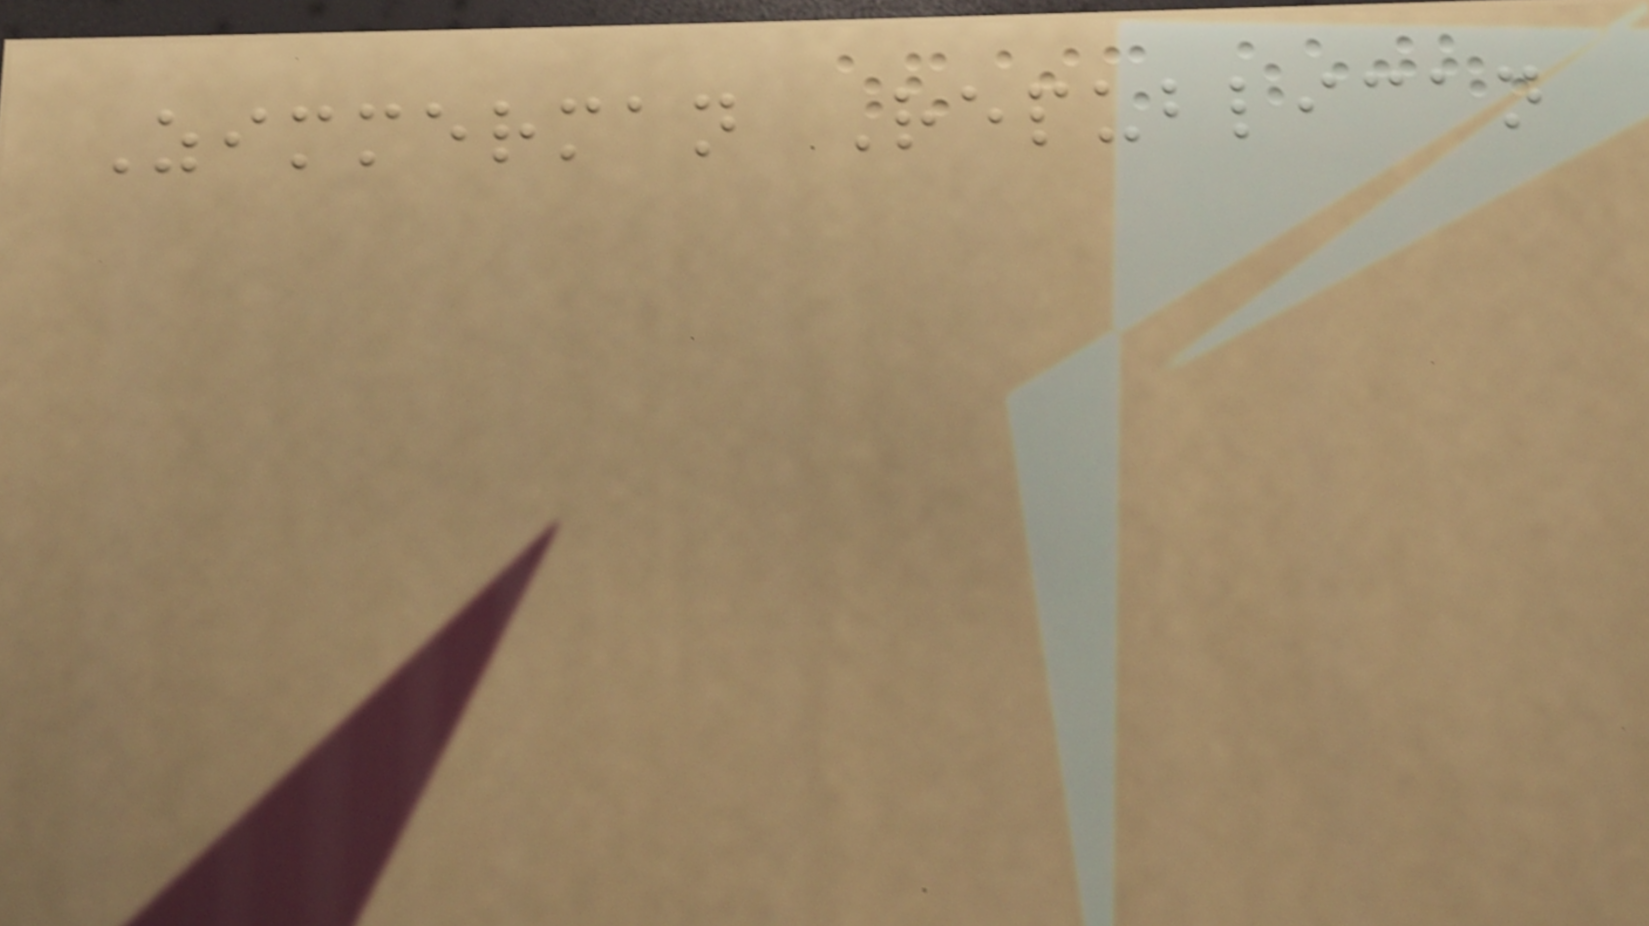Zimmerman Republican
